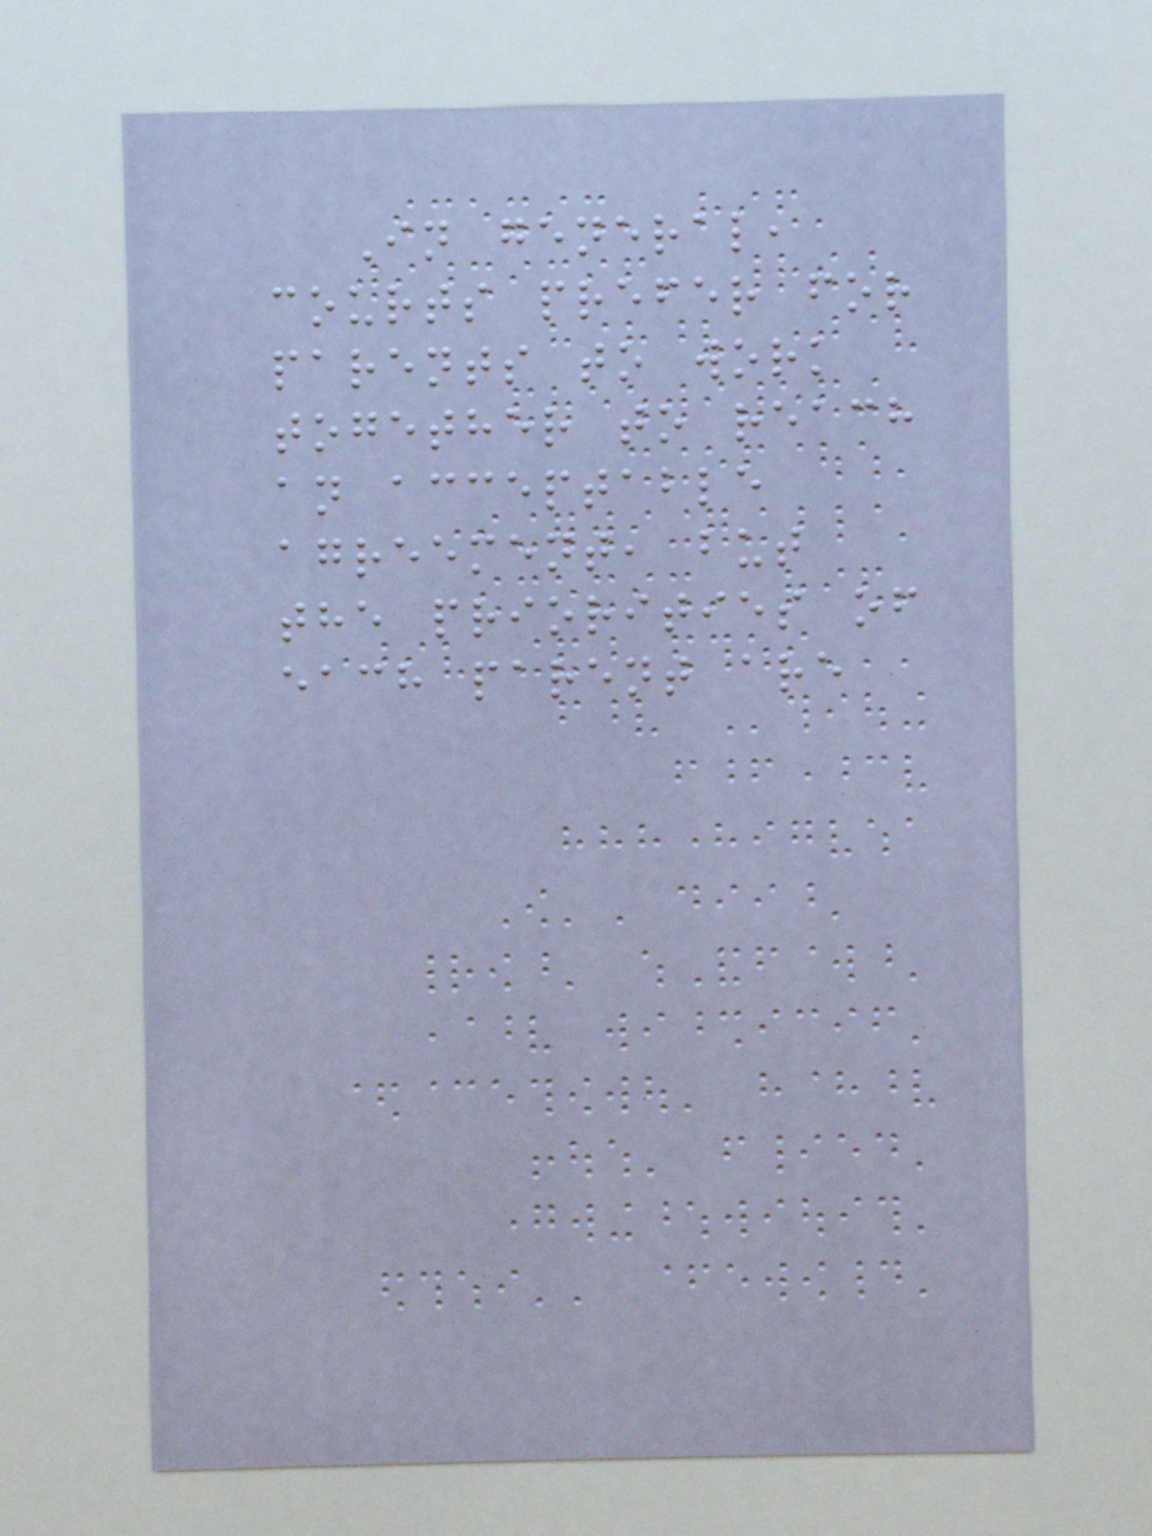In general,
courts prefer for
parents to work
together to reach
an acceptable
agreement, but
the priorities of
each parent are
